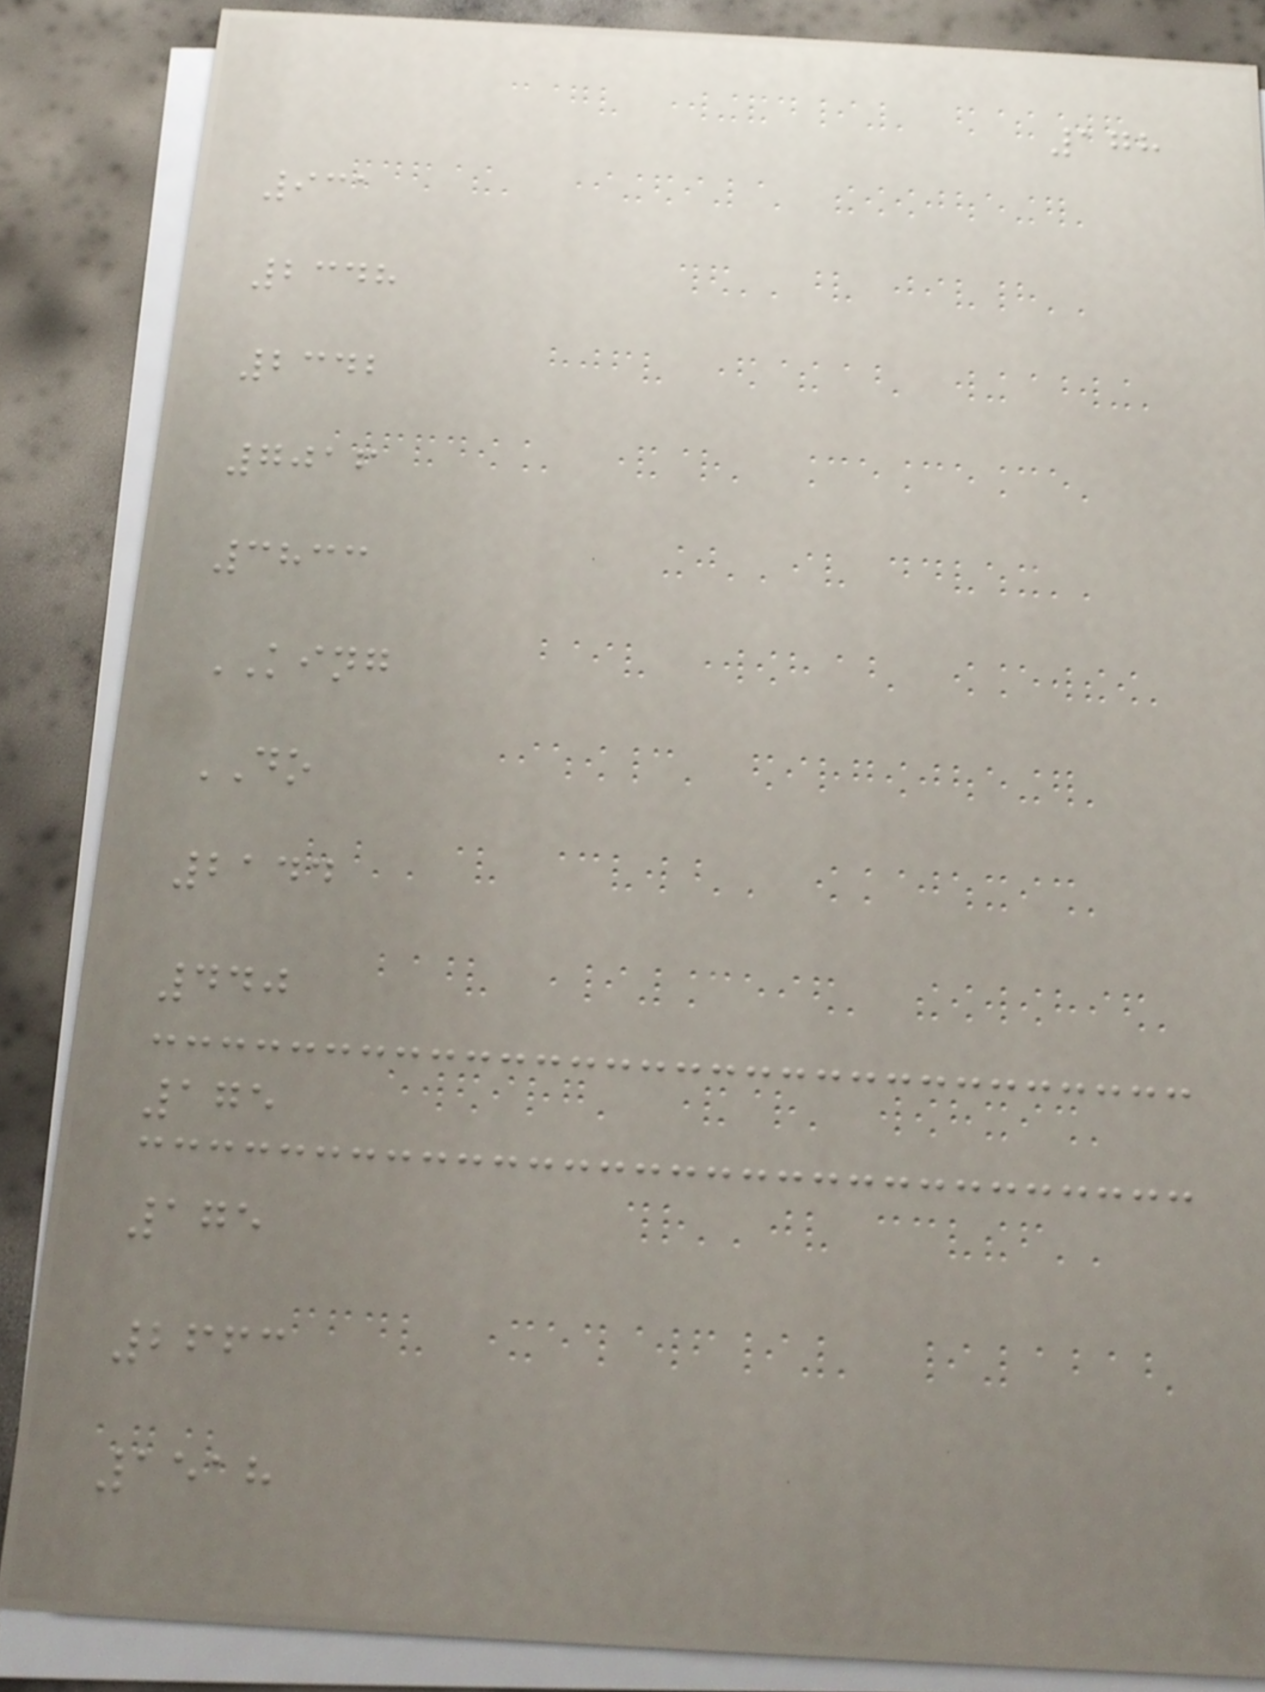178
931
2348
2342
7016
3833
KING
DO
2144
440
175
175
2663
1518
